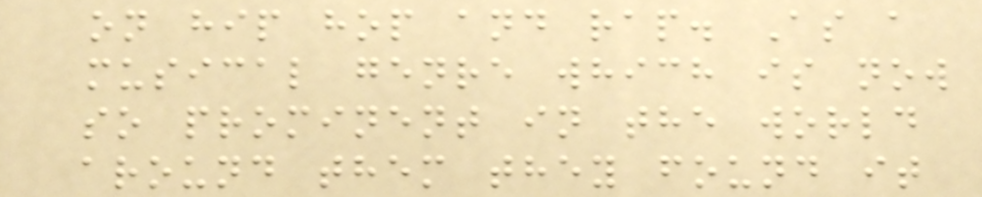on hip hop and rap. As a
musical genre which is now
so prominent in the world
around them they found it
